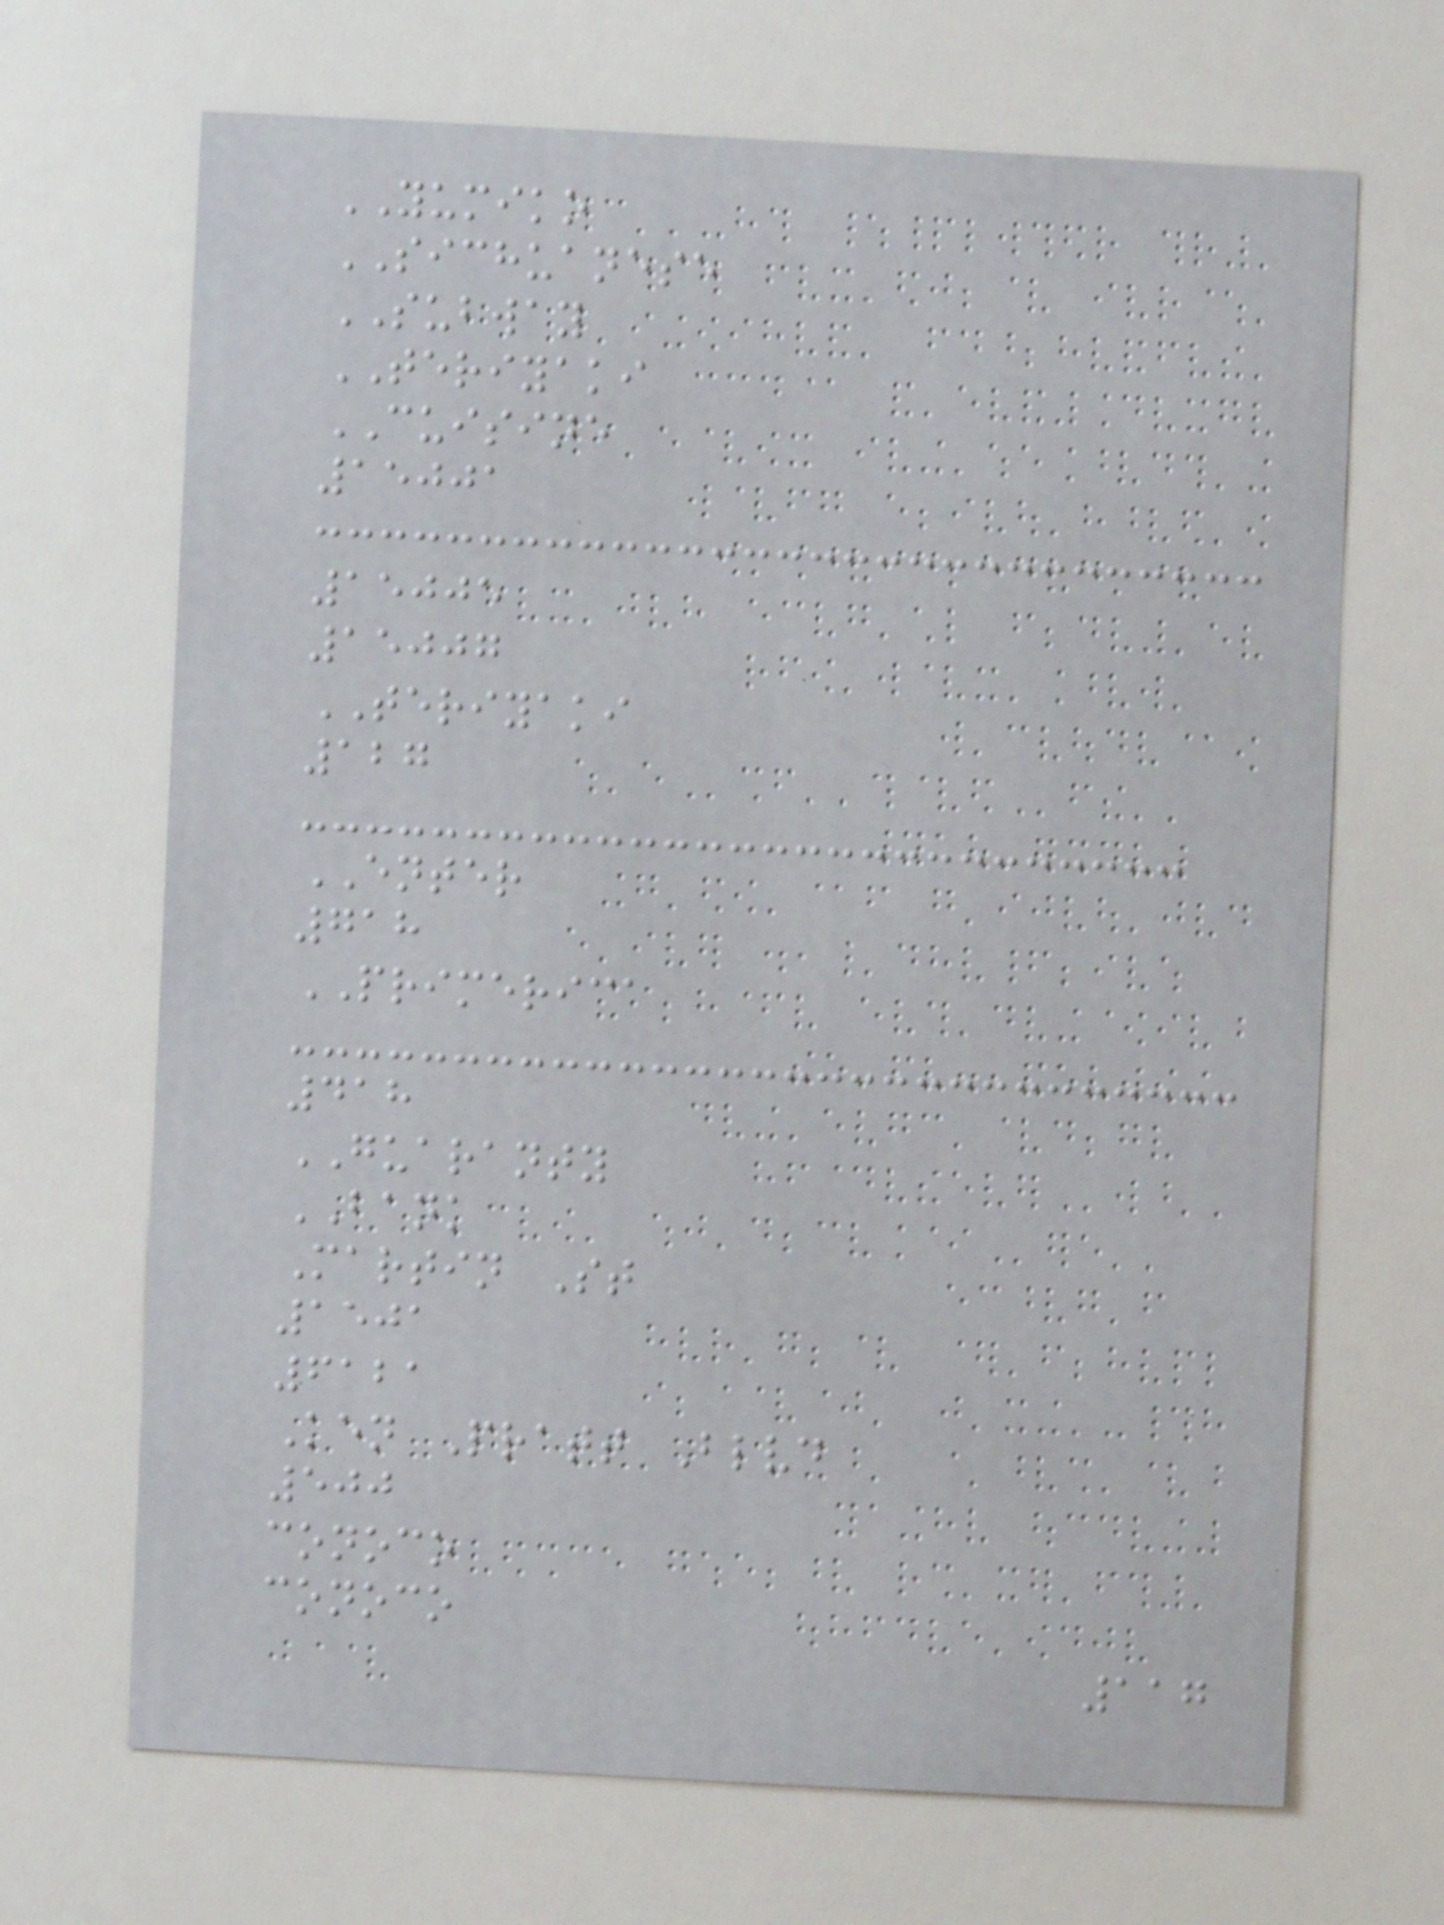YUMIKO
SICHUANESE
SUBWAY
TERIYAKI
CUISINE
15001
15005
15007
TERIYAKI
127
ENTER
718
PRIMERICA
418
GUARANTY
BANK
Martin St
1501
6121
Ken Pratt Blvd
500
conoco
conoco
117
